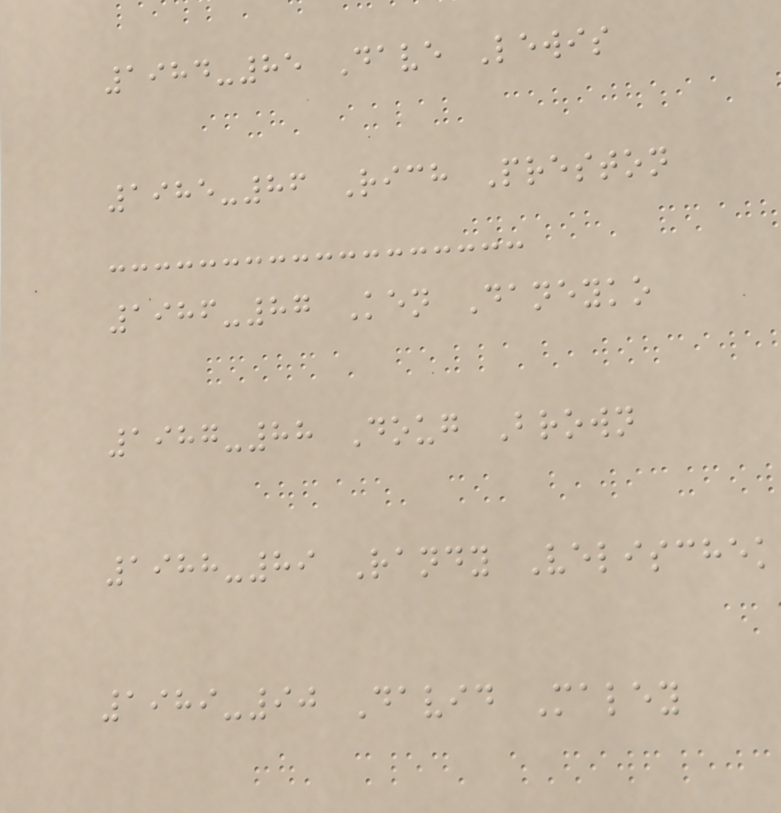1984-85 Dave Lewis
1985-86 Rich Preston
1986-87 Ken Daneyko
1987-88 Doug Brown
1988-89 Randy Velischek
1989-90 David Maley
